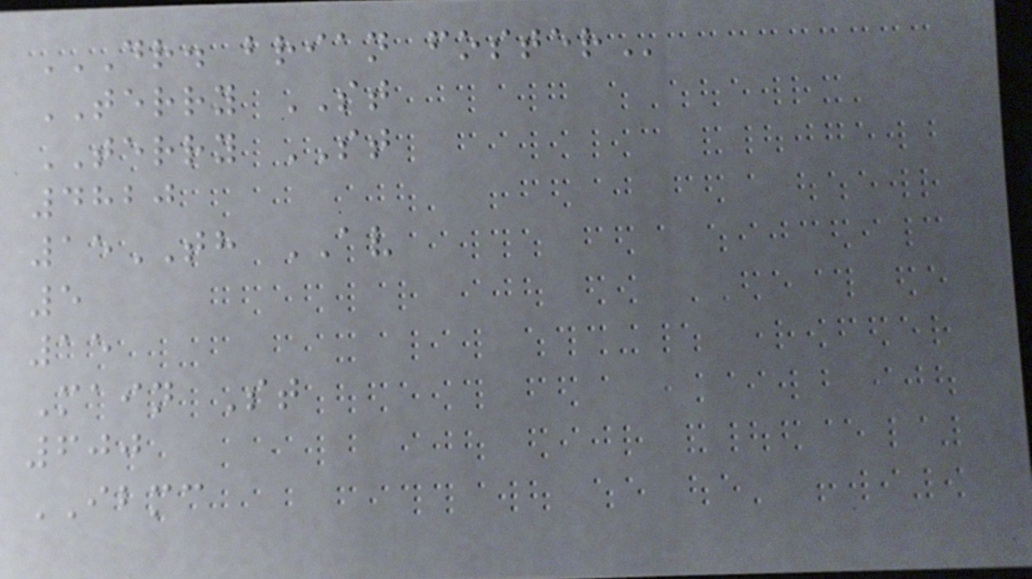DR. BRIAN FOSTER
TERRY ST
TERRY ST
4820
15TH AV
5
15
Main St
600
IBMC
